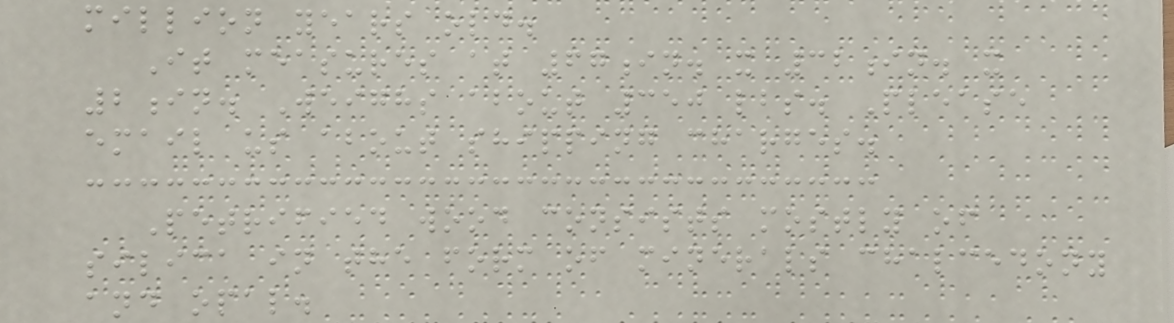million years old.
It measures at 67in. x 32in. x
2in. Weighs about 350 lbs. Please
email us about shipping charges.
Petrified wood consists mostly of
silica in the form of minerals chalcedony
and opal.
